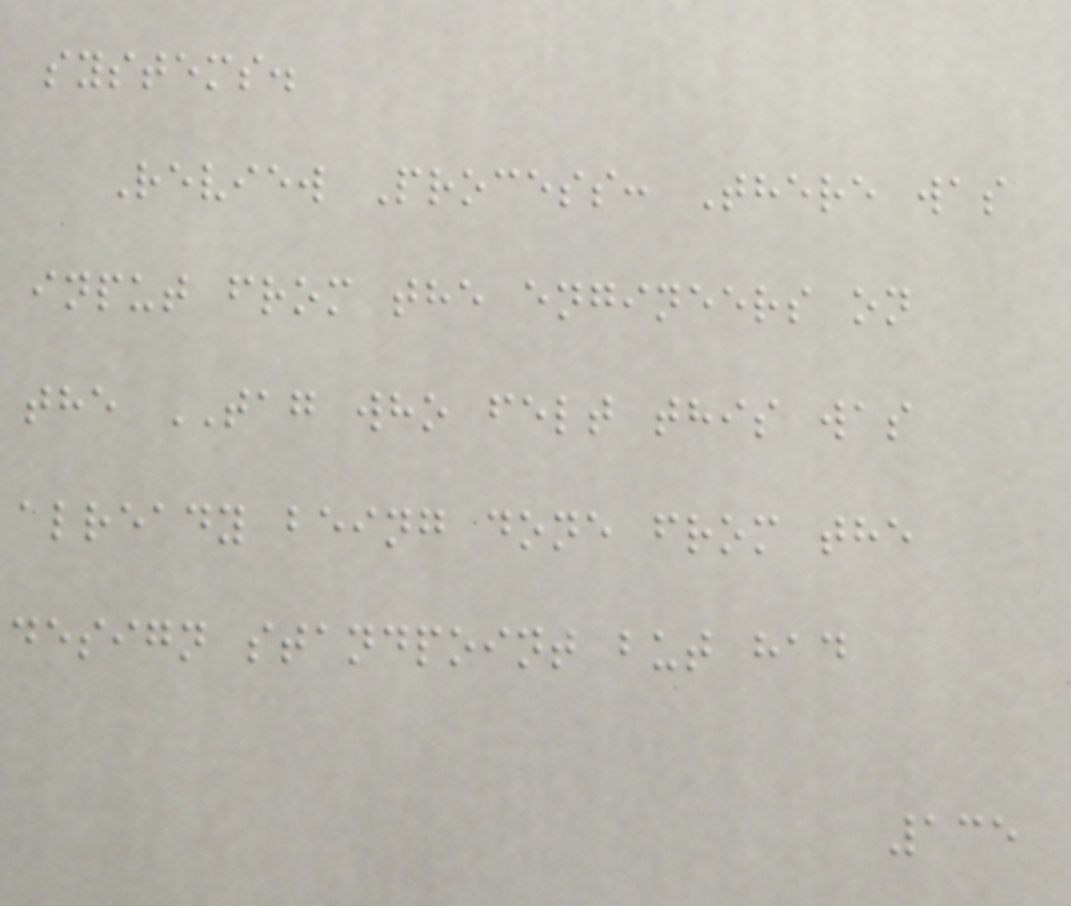systems.
Review Process: There was
input from the engineers on
the TAG who felt this was
already being done from the
design standpoint but had
135
